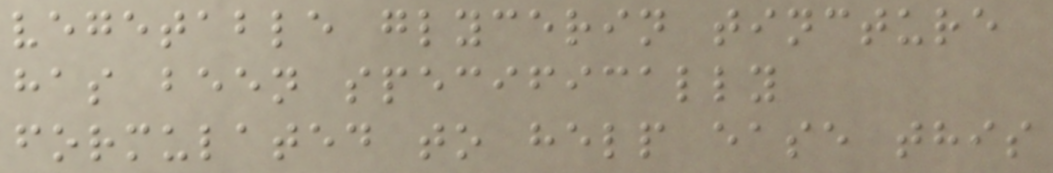vegetable glycerin tincture
has been specifically
formulated to help ease this
